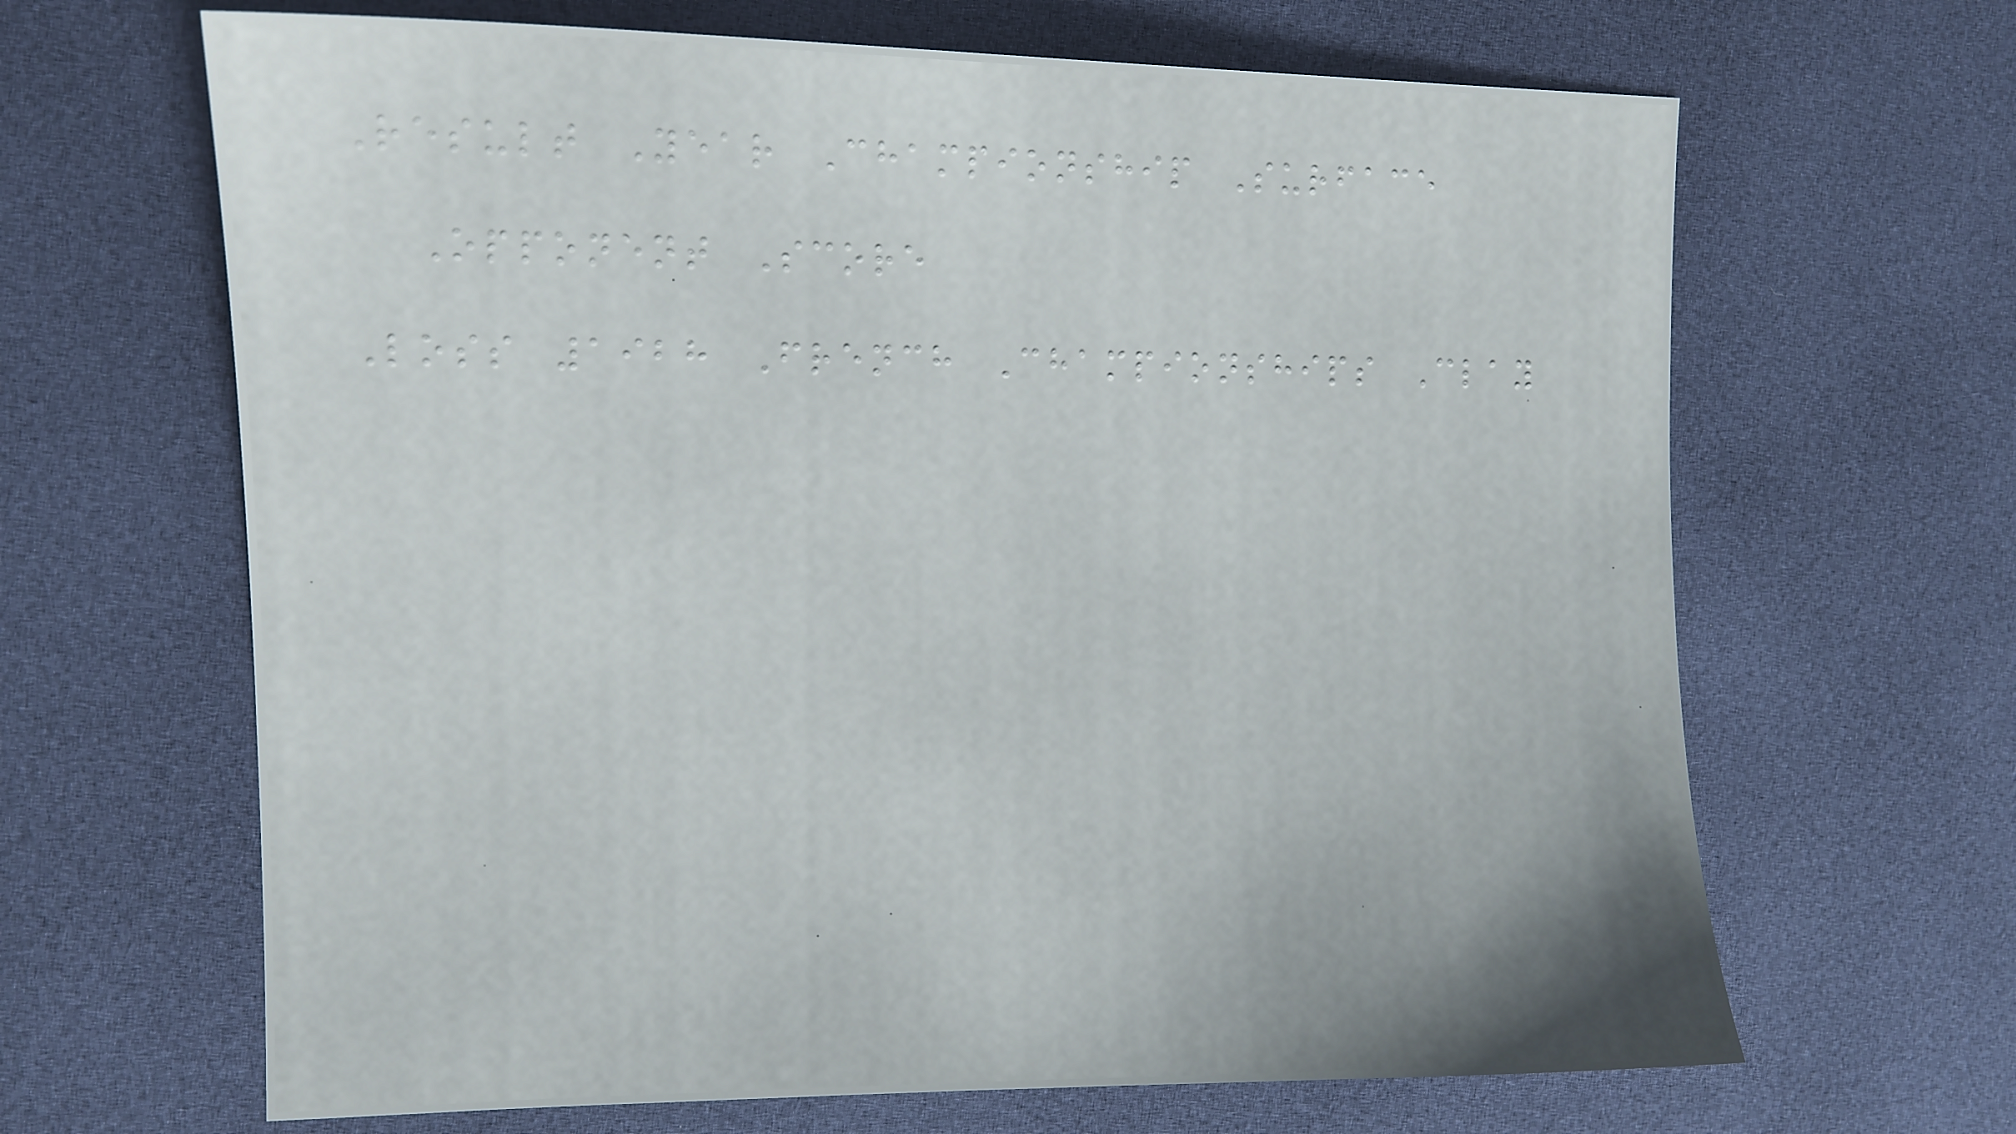Result Year Championship Surface
Opponent Score
Loss 1928 French Championships Clay
